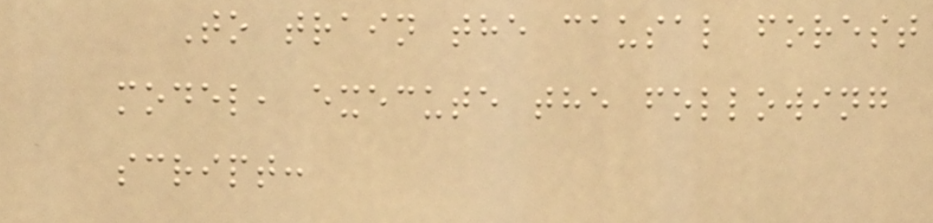To train the causal forest
model, execute the following
script:
